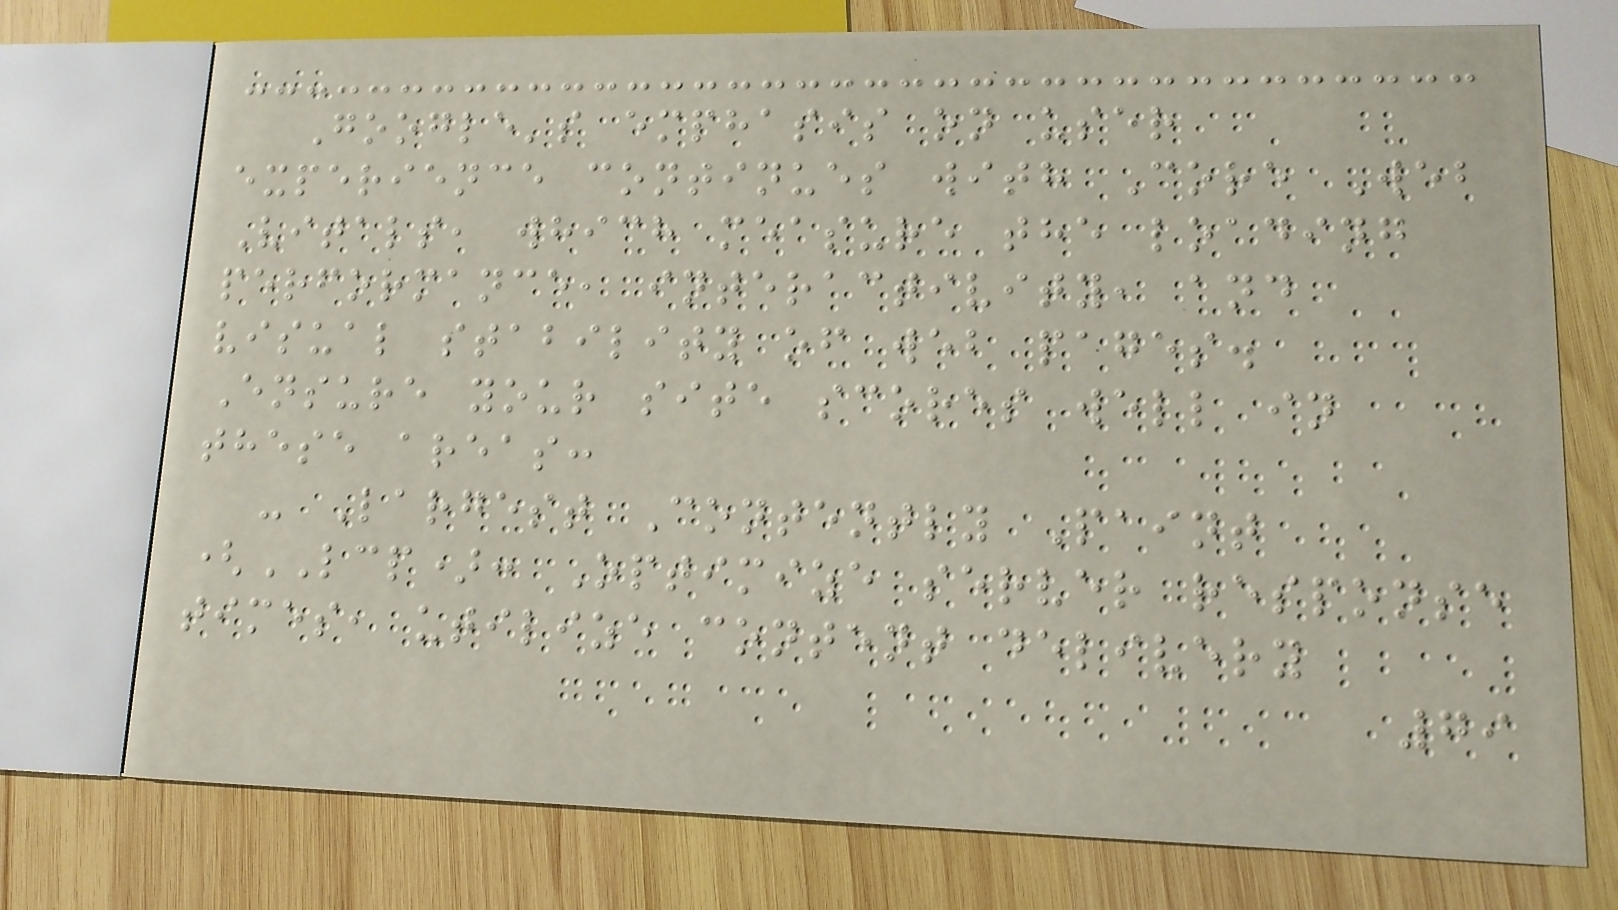Google's emphasis on user
experience continues with Core Web
Vitals, which measure the loading
performance, interactivity, and
visual stability of web pages.
Ensure your site scores well in
these areas:
- Largest Contently Paint
(LCP): Optimize server response
times, utilize content delivery
79
